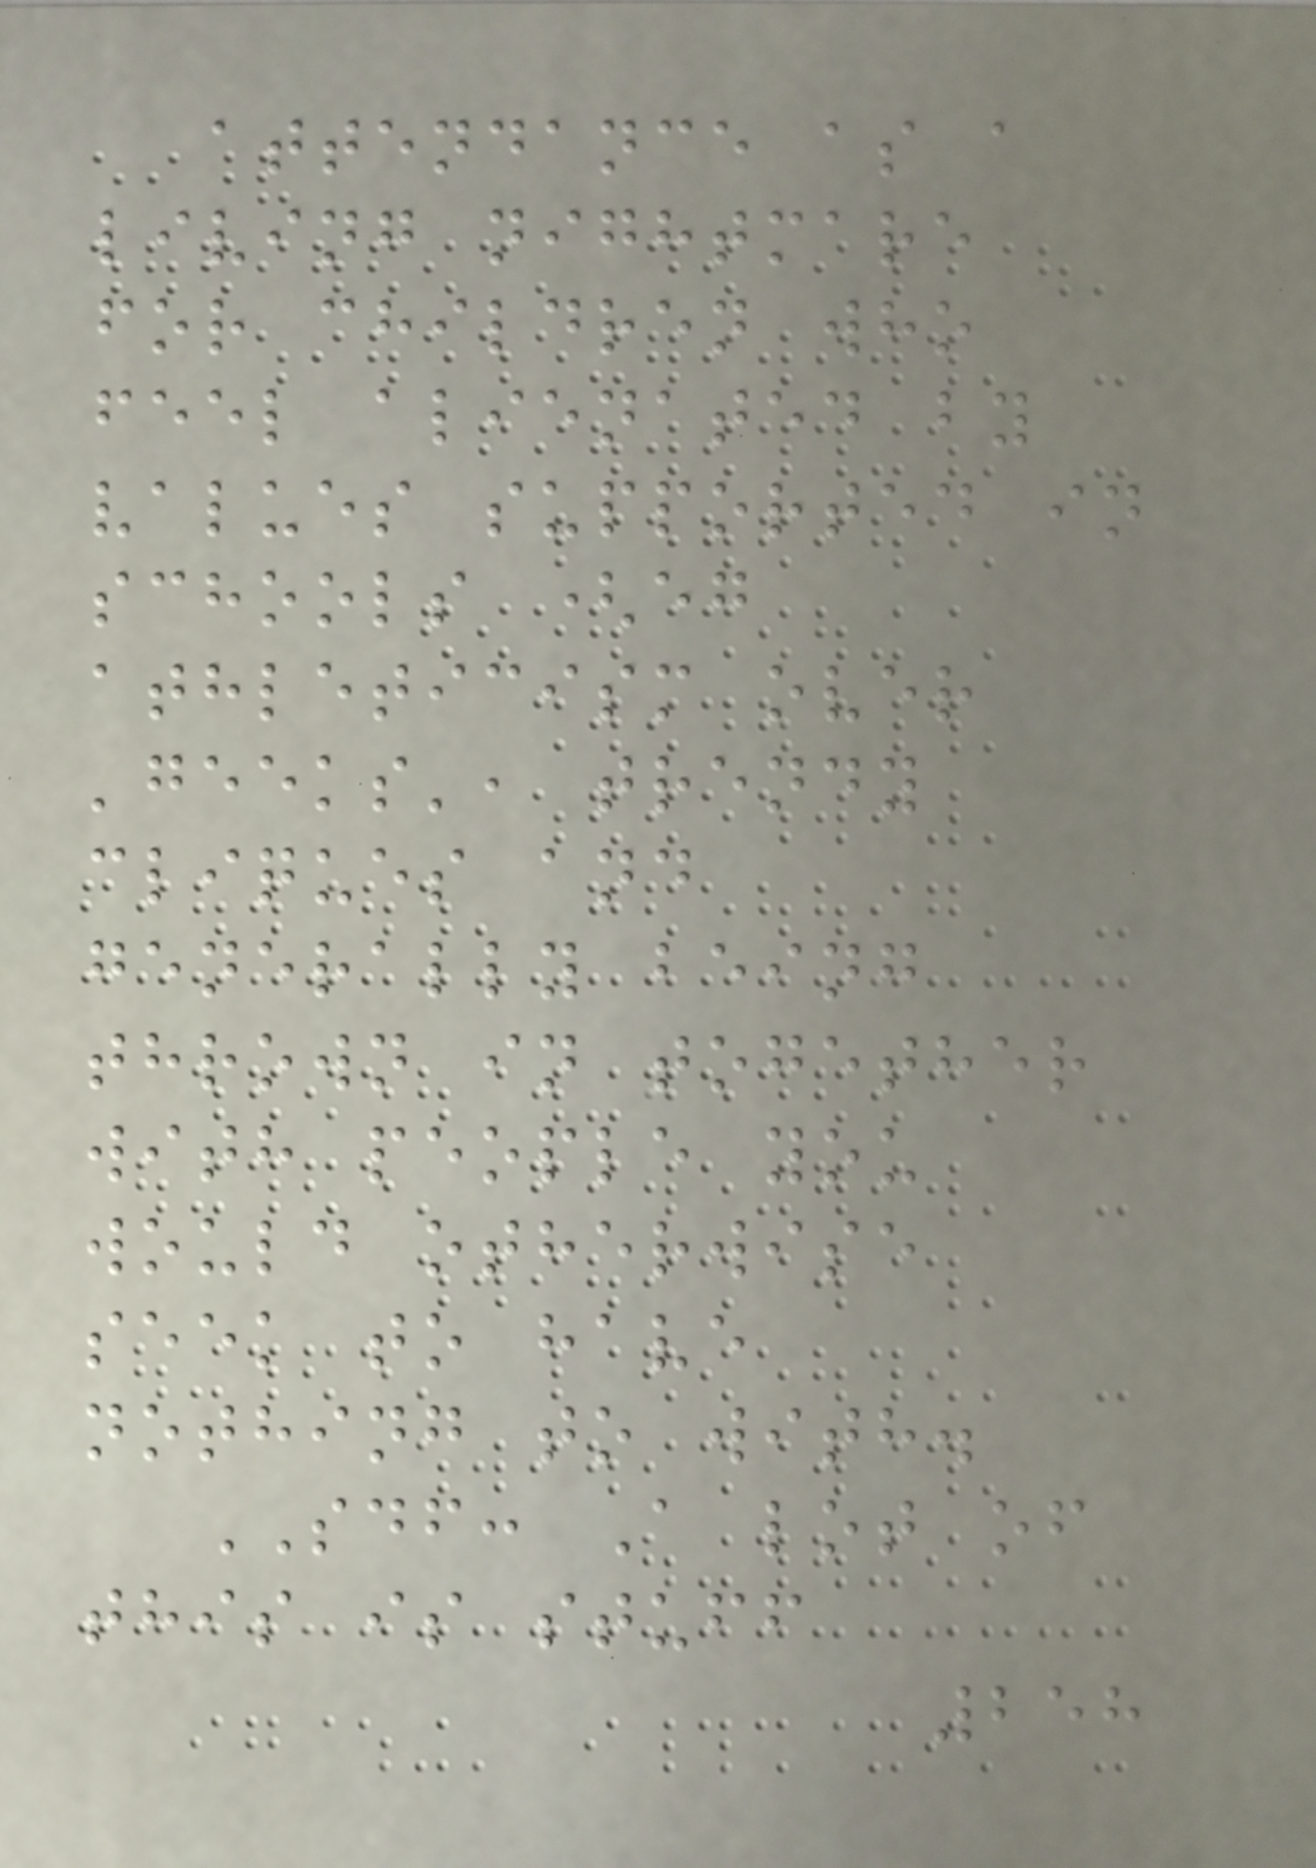attendance as a
living nightmare
for children who
feel alienated by
values supported in
schools (eg
athleticism over
'geeks', trendy
cliques and
generally being
thrown in together
with people you
would otherwise
seek to have
nothing to with.
SDF: A lot of
this is stuff
258
